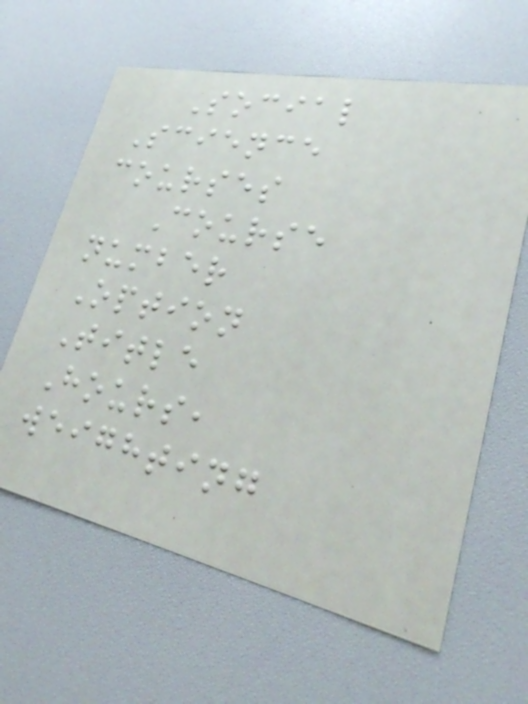Social
Science
courses
Course
number
Option
Title
Hours,
weighting
